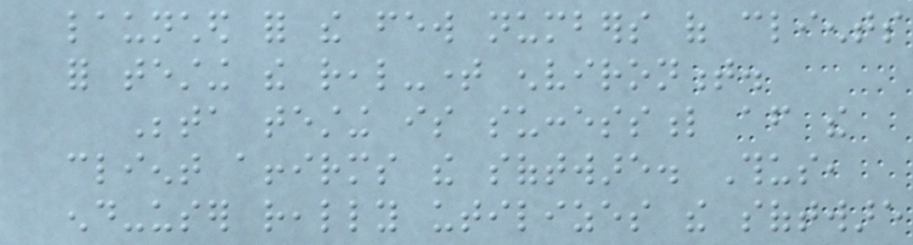launched for the few numbers of clients
for testing the real-time environment.
Beta testing is successful after the
client affirms the software. Thus,
end-user really utilizes the software
